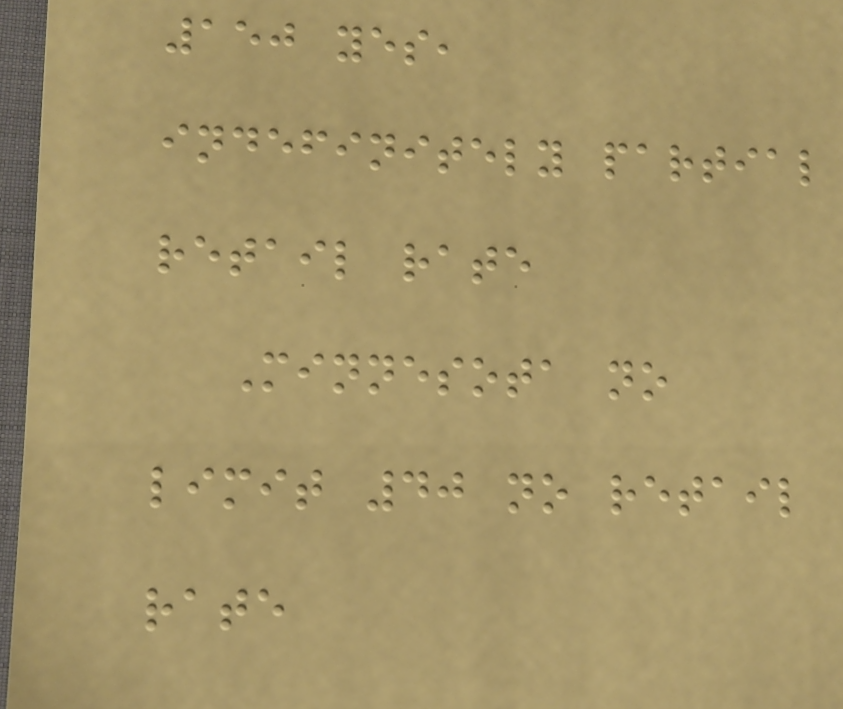150 yes,
indefinitely partial
retail rate
Minnesota no
limit 40 no retail
rate
